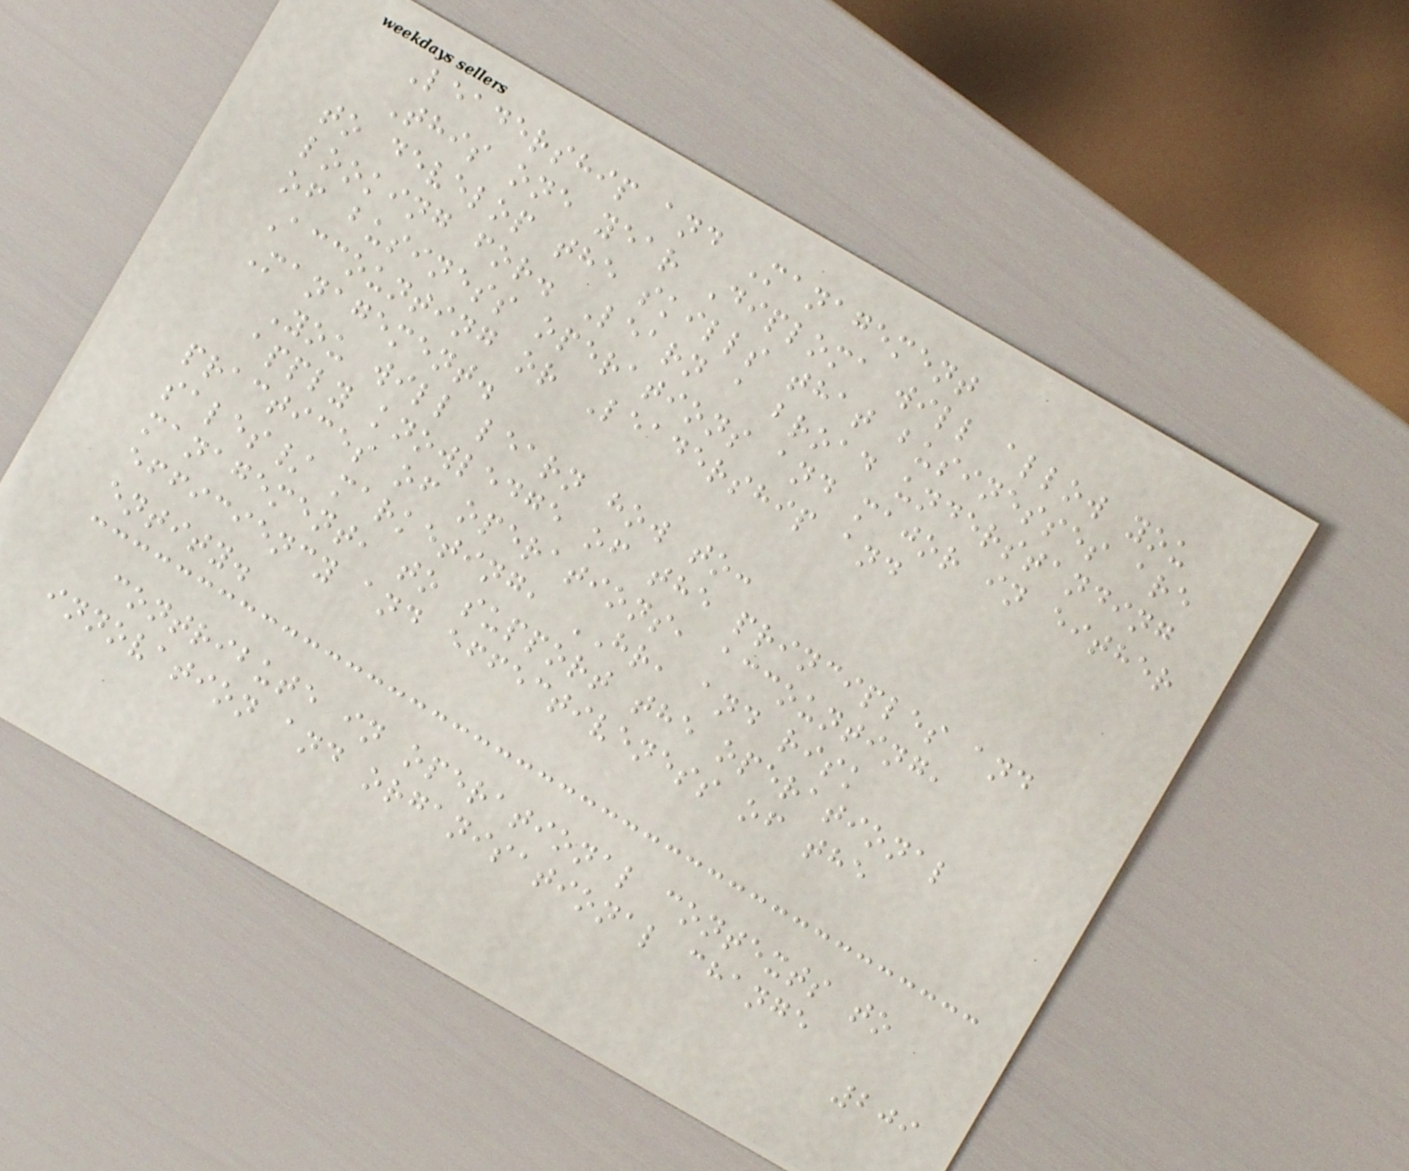Leadership and Management
This one year Diploma will allow you
to develop the skills that businesses are
looking for. Learn a broad understanding
of business operations and major in either
Accounting or Leadership and
Management.
You will learn how to:
apply knowledge of the principles and
practices of operations, accounting,
sales/ marketing, HR, and risk
management, to support the operational
efficiency and effectiveness of the
entity.
contribute in operational contexts to
innovation and organisational change
209
